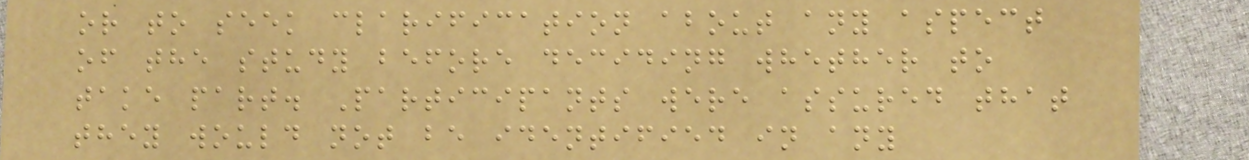or to seek clarification about any aspect
of the study before deciding whether to
take part. Participants were assured that
they would not be identified in any
